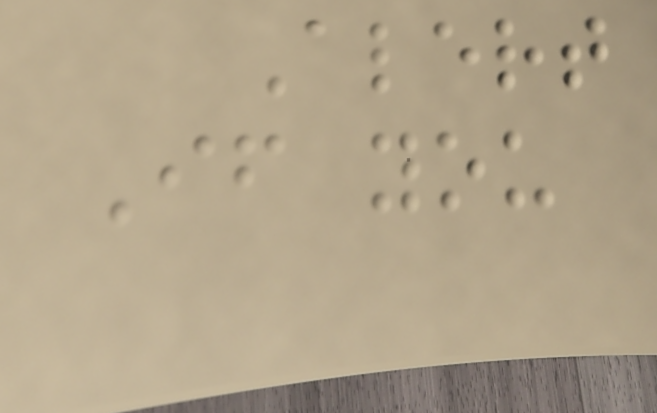Alert
If you
